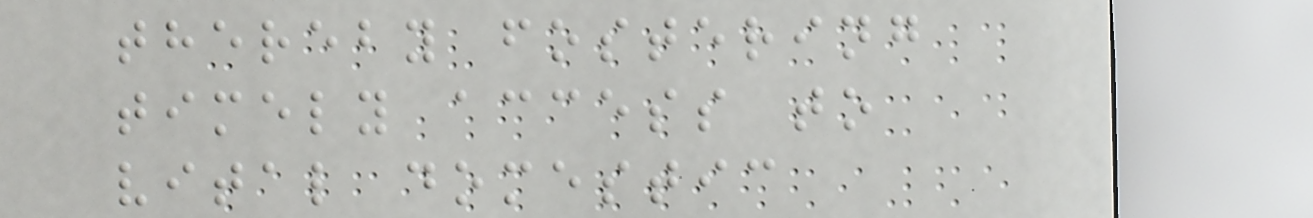thereby fostering
timely access to
vital domestic
